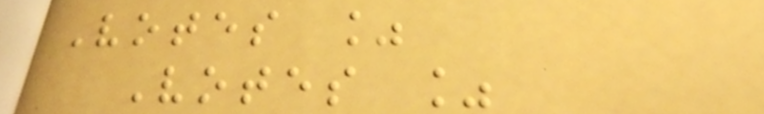Votes %
Votes %
